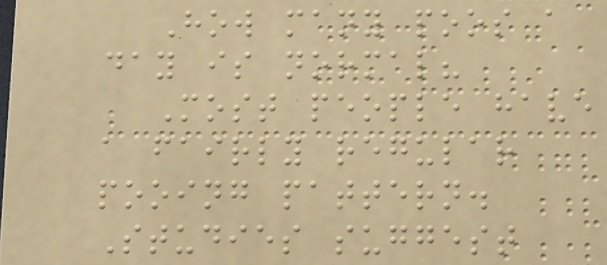How many poos a
day is normal?
Most people have
a fairly regular
pooing pattern.
Studies suggest
